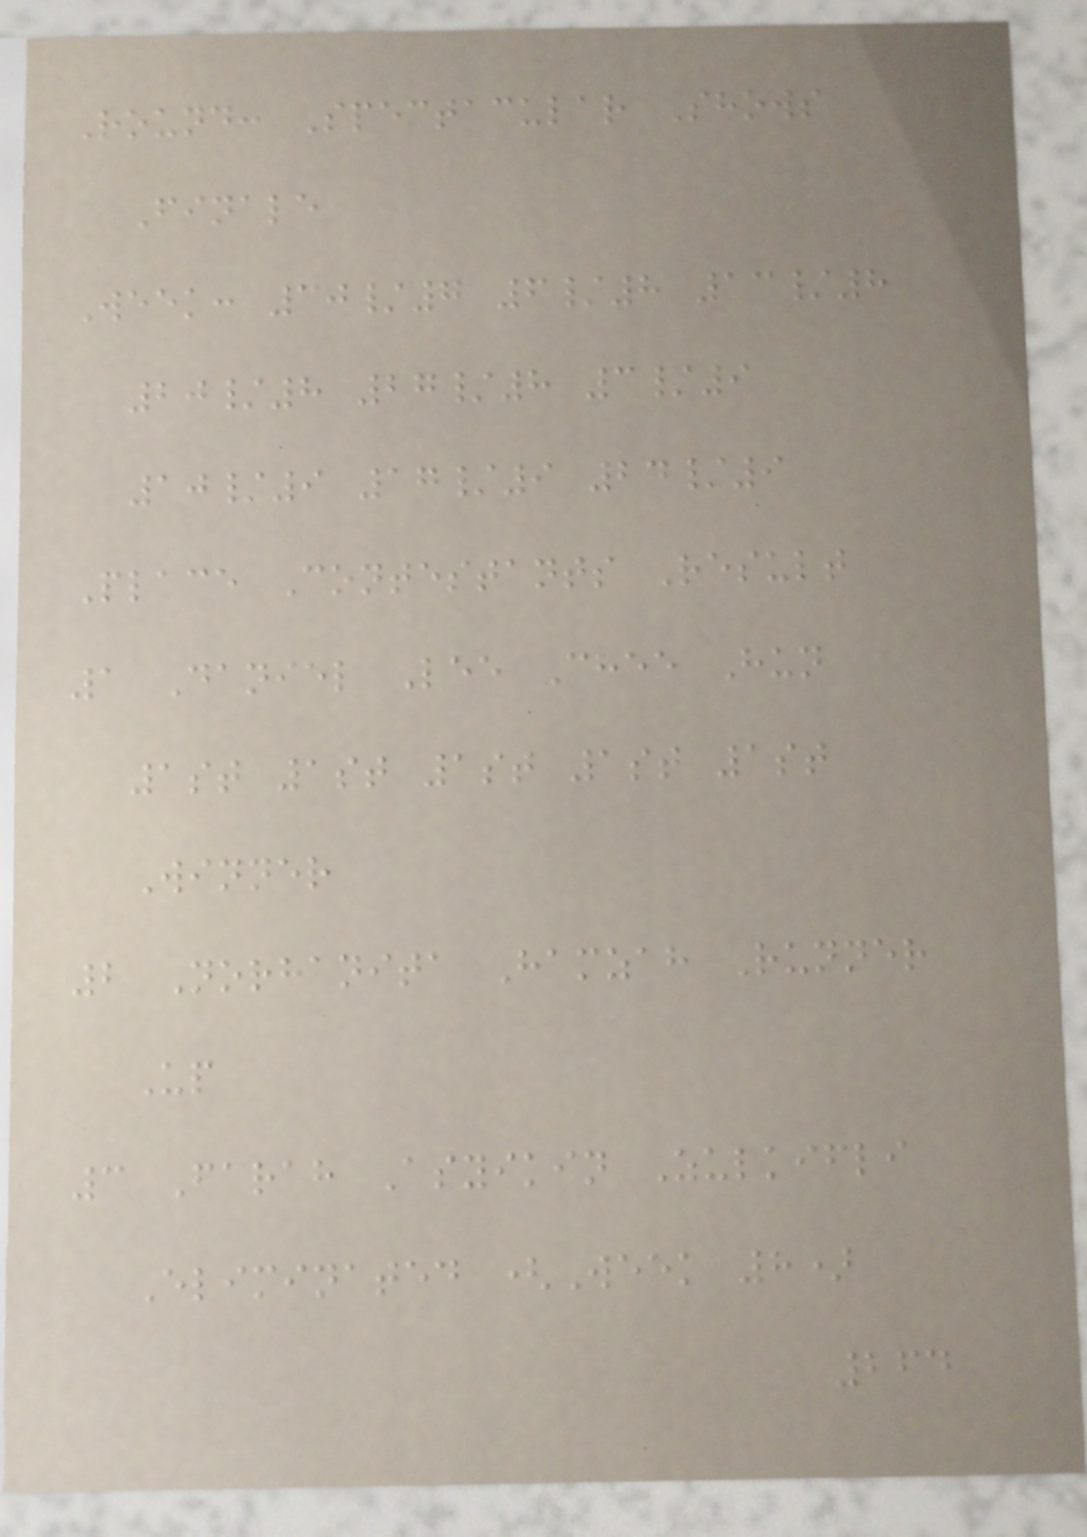Round: Spectacular Shows
Finale
Week: 30/7 6/8 13/8
20/8 27/8 3/9
10/9 17/9 24/9
Place Contestants Result
1 Daniel Lee Chee Hun
1st 1st 1st 1st 1st
Winner
2 Norhanita Hamzah Runner
Up
3 Farah Asyikin Zulkifli
Eliminated (Week 8)
264
